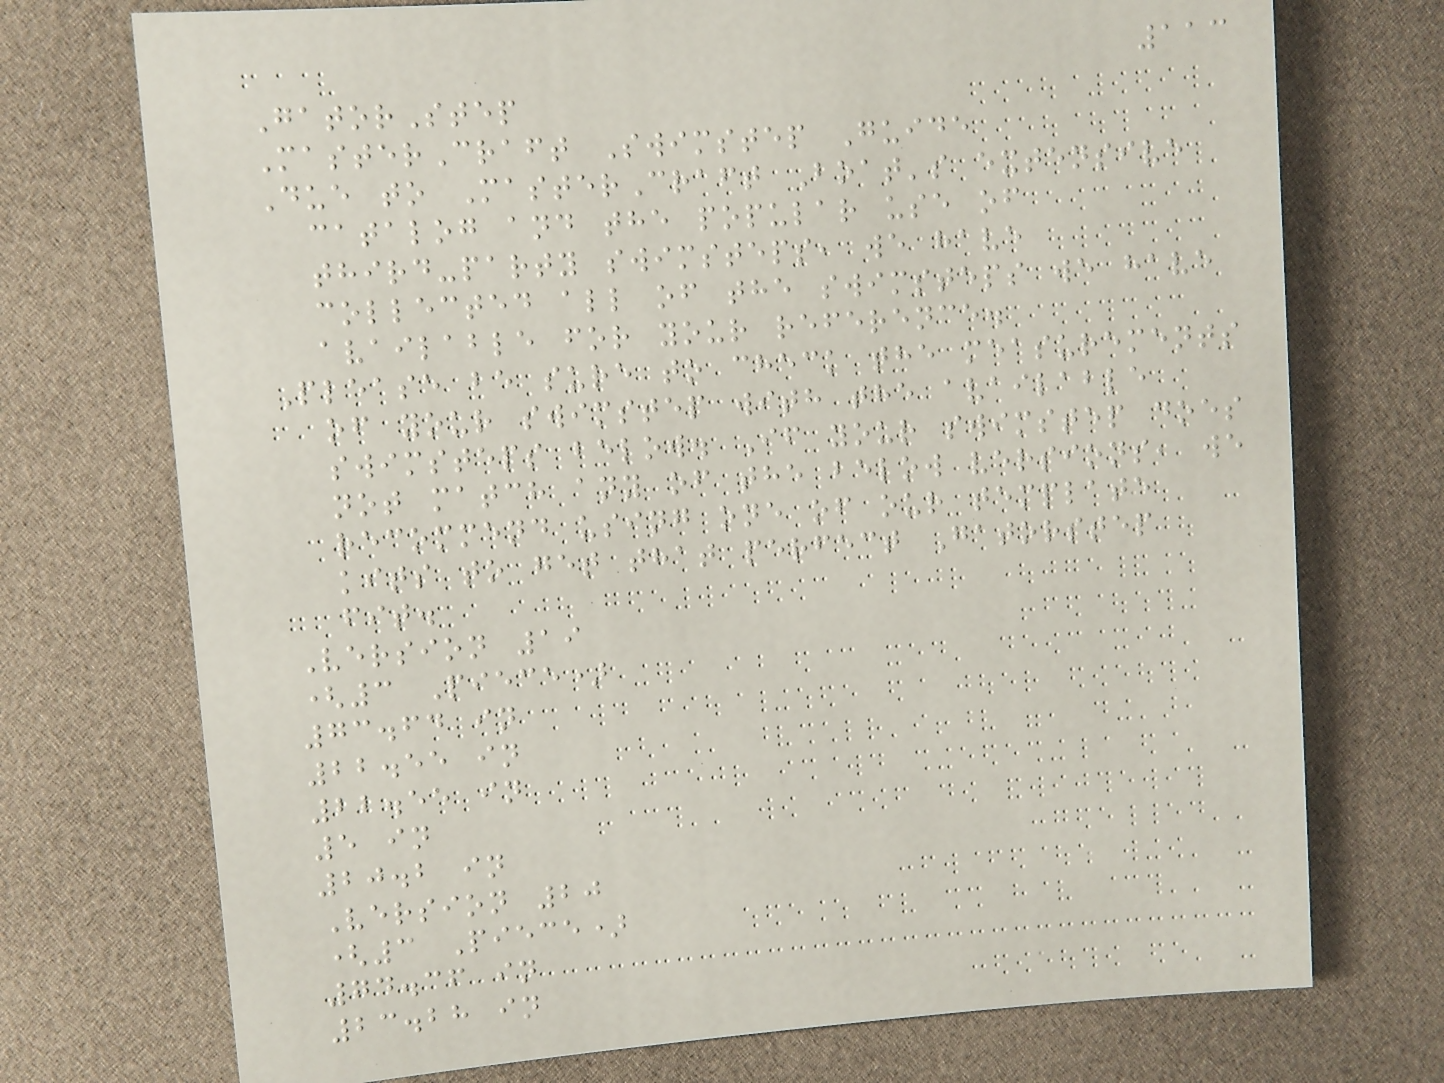113
GatorStep
MasterCraft Swimstep Guide
Due to MasterCraft Boat's extensive
catalog and the popular use of
third-party swimsteps, we have
collected all of the swimsteps we have
available for your reference.
Please be sure to check the measurements
of your swimstep with the available
swimsteps below. If your swimstep does
not match any of the below versions, we
recommend using one of our template
kits to get that perfect Gatorstep
fit.
Version 19
(3 Piece)
73.64 in
22.55 in
22.55 in
5 in
20.2 in
Version 20
(3 Piece)
74.36 in
23.28 in
